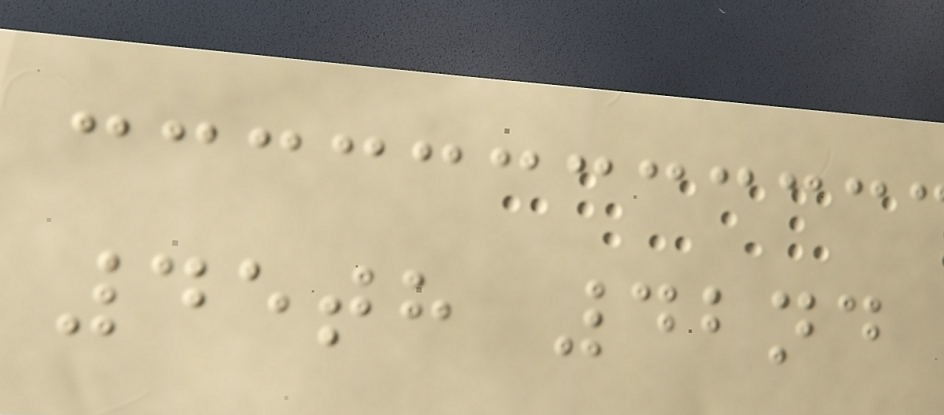45th 42nd
